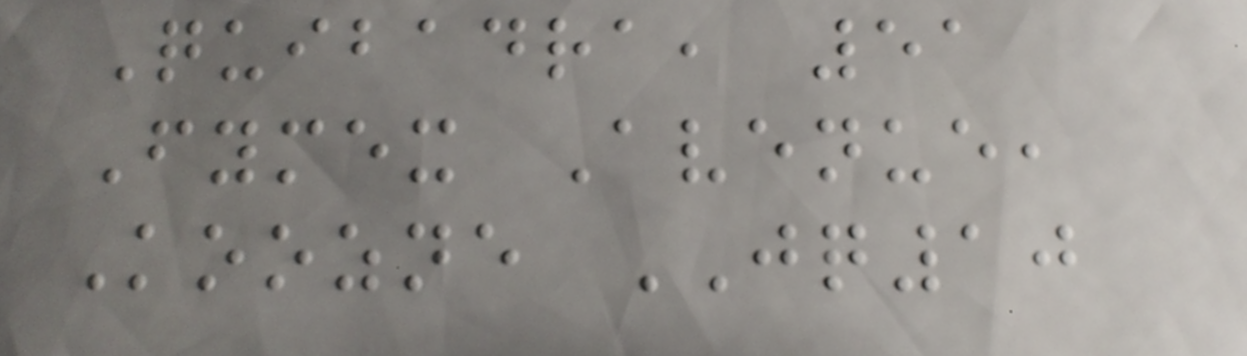Quibadra, 51
Fymex Avenue,
Koozne JQ10
